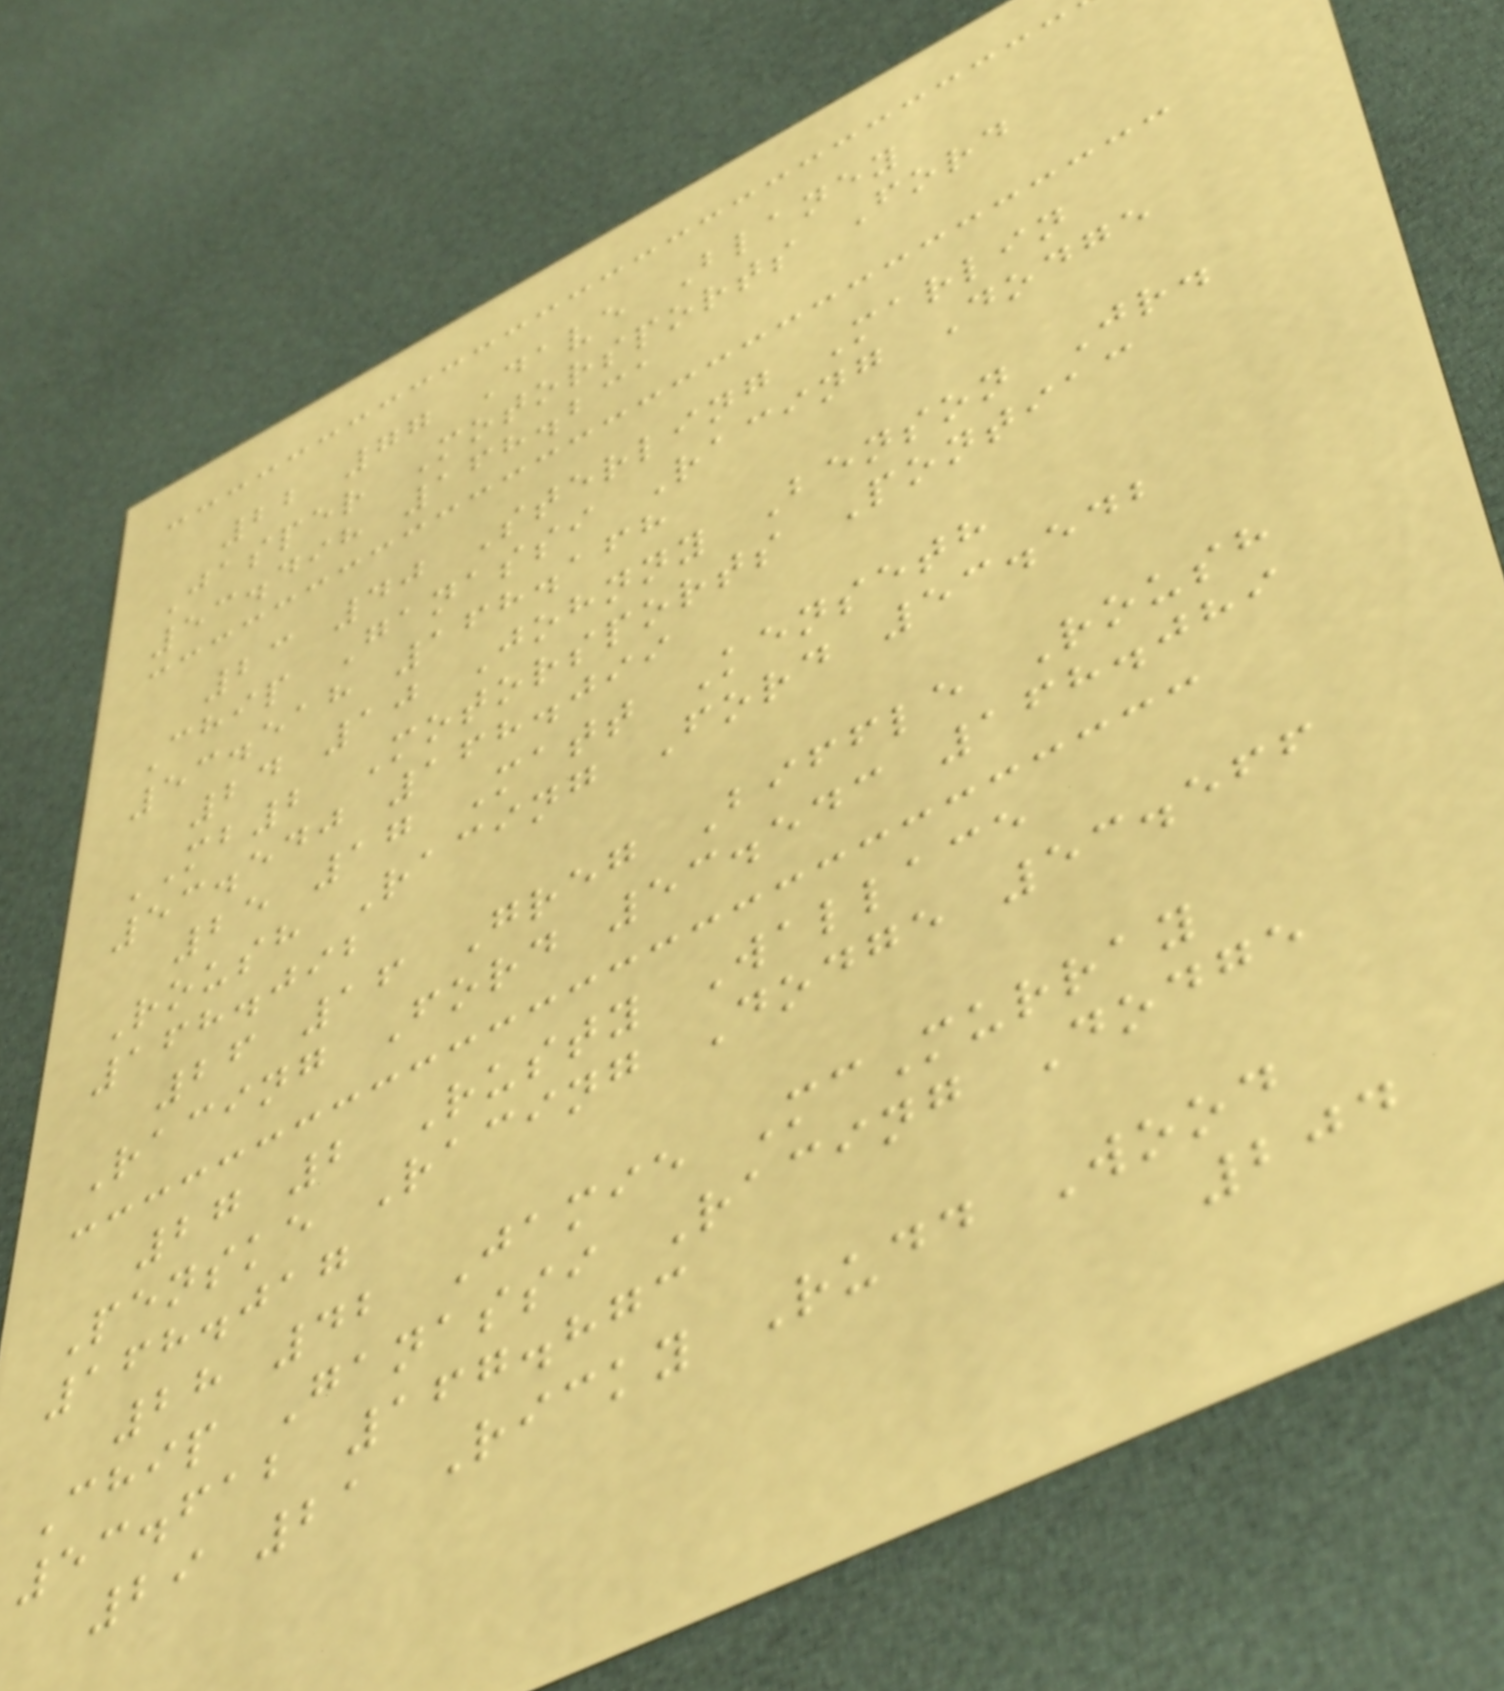22 77 Dave Blaney
Jasper Motorsports Ford
53.498 168.231
23 40 Sterling Marlin
Chip Ganassi Racing Dodge
53.518 168.168
24 10 Johnny Benson Jr.
MB2 Motorsports Pontiac
53.540 168.099
25 17 Matt Kenseth
Roush Racing Ford 53.542
168.092
26 16 Greg Biffle Roush
Racing Ford 53.543 168.089
27 2 Rusty Wallace
Penske Racing Dodge 53.566
168.017
28 42 Jamie McMurray
Chip Ganassi Racing Dodge
53.612 167.873
29 21 Ricky Rudd Wood
204
